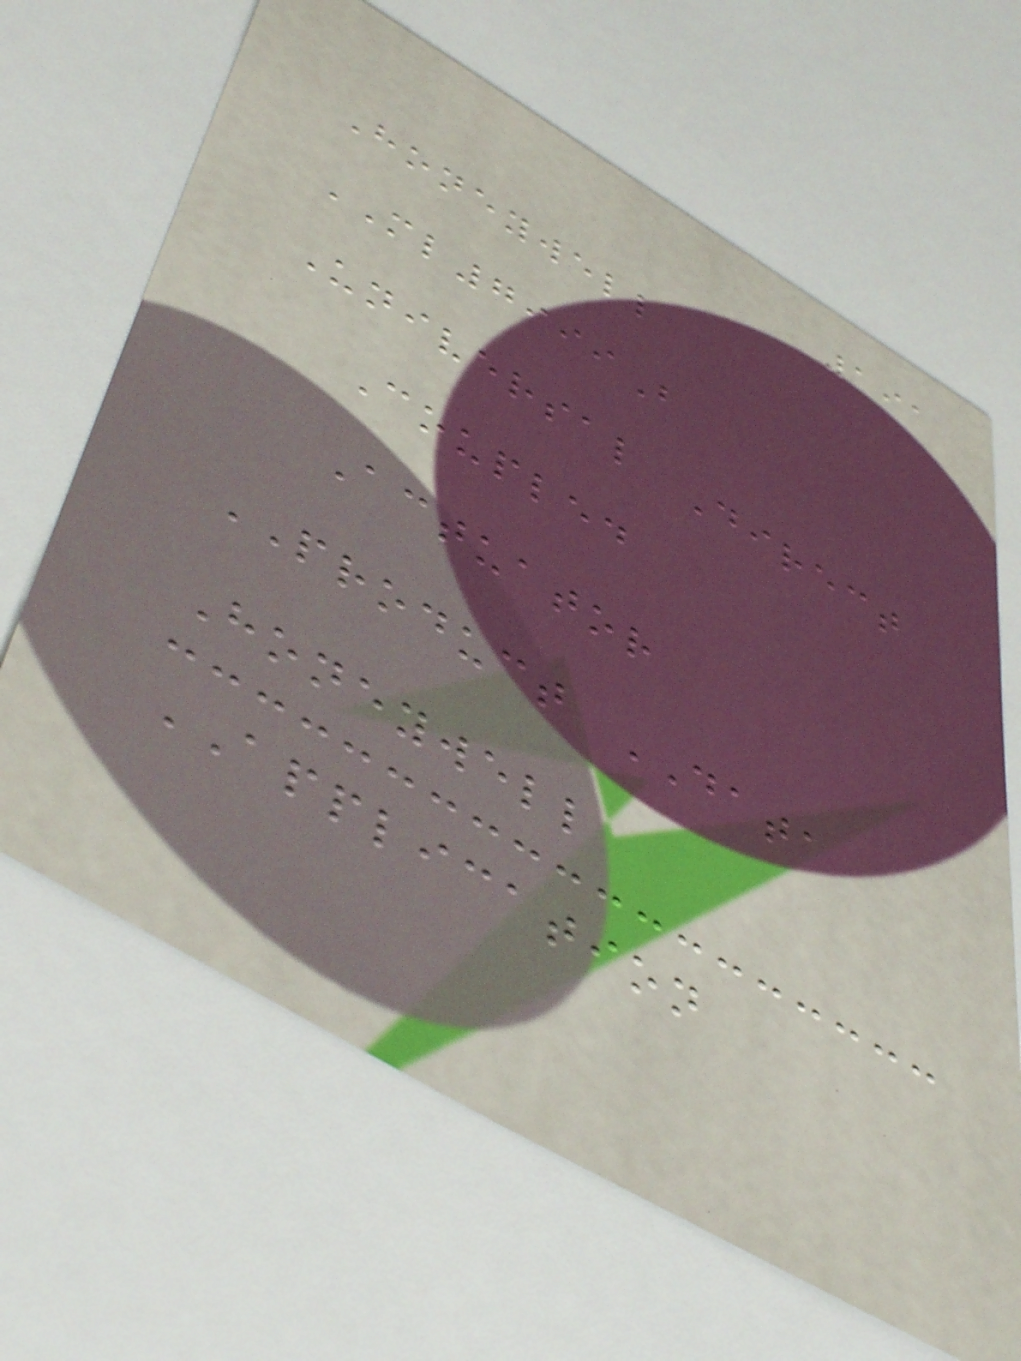191
Honeywell
ML7999B
Universal Direct
Coupled
Actuator
PRODUCT DATA
Honeywell
APPLICATION
